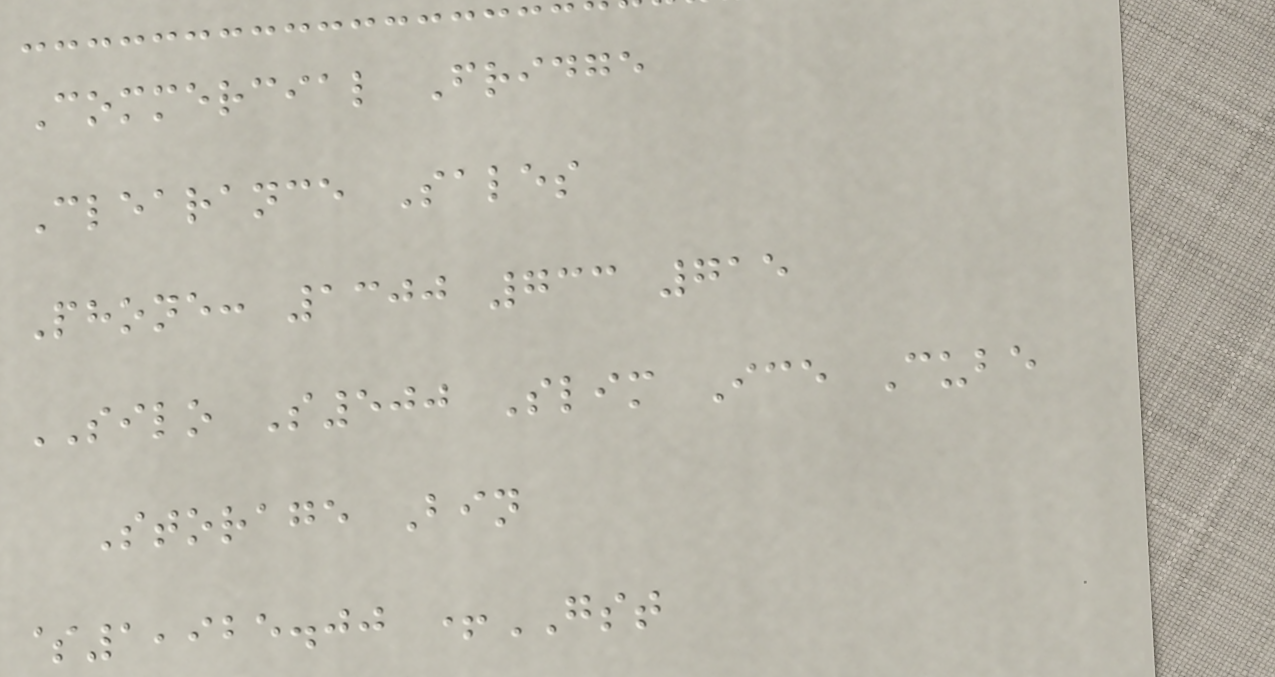Commercial Fridge
Clearance Sales
Phone: 1300 733 715
SILO S500 Slim Ice Cube
Storage Bin
$1,925.00 +GST
